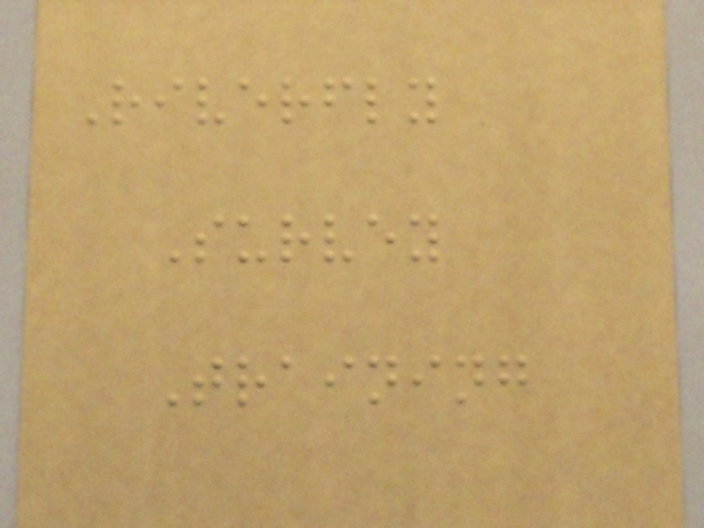Riverfly
Survey
Training
